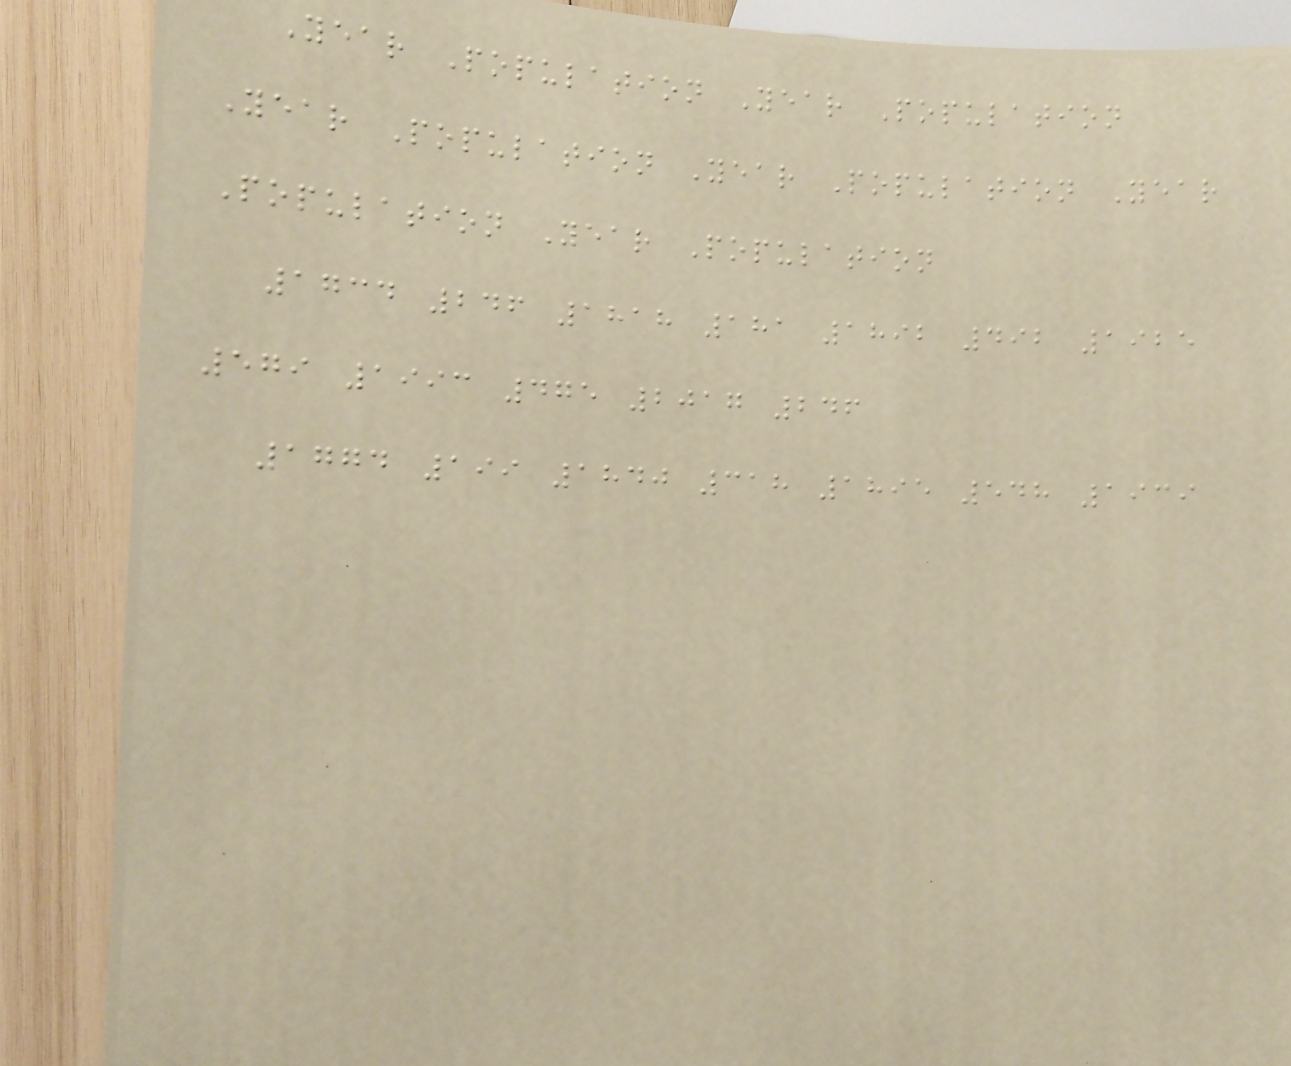Year Population Year Population
Year Population Year Population Year
Population Year Population
1734 246 1818 181 1892 492 1925
579 1993 475 2017 246
1774 199 1840 318 1895 548 1939
